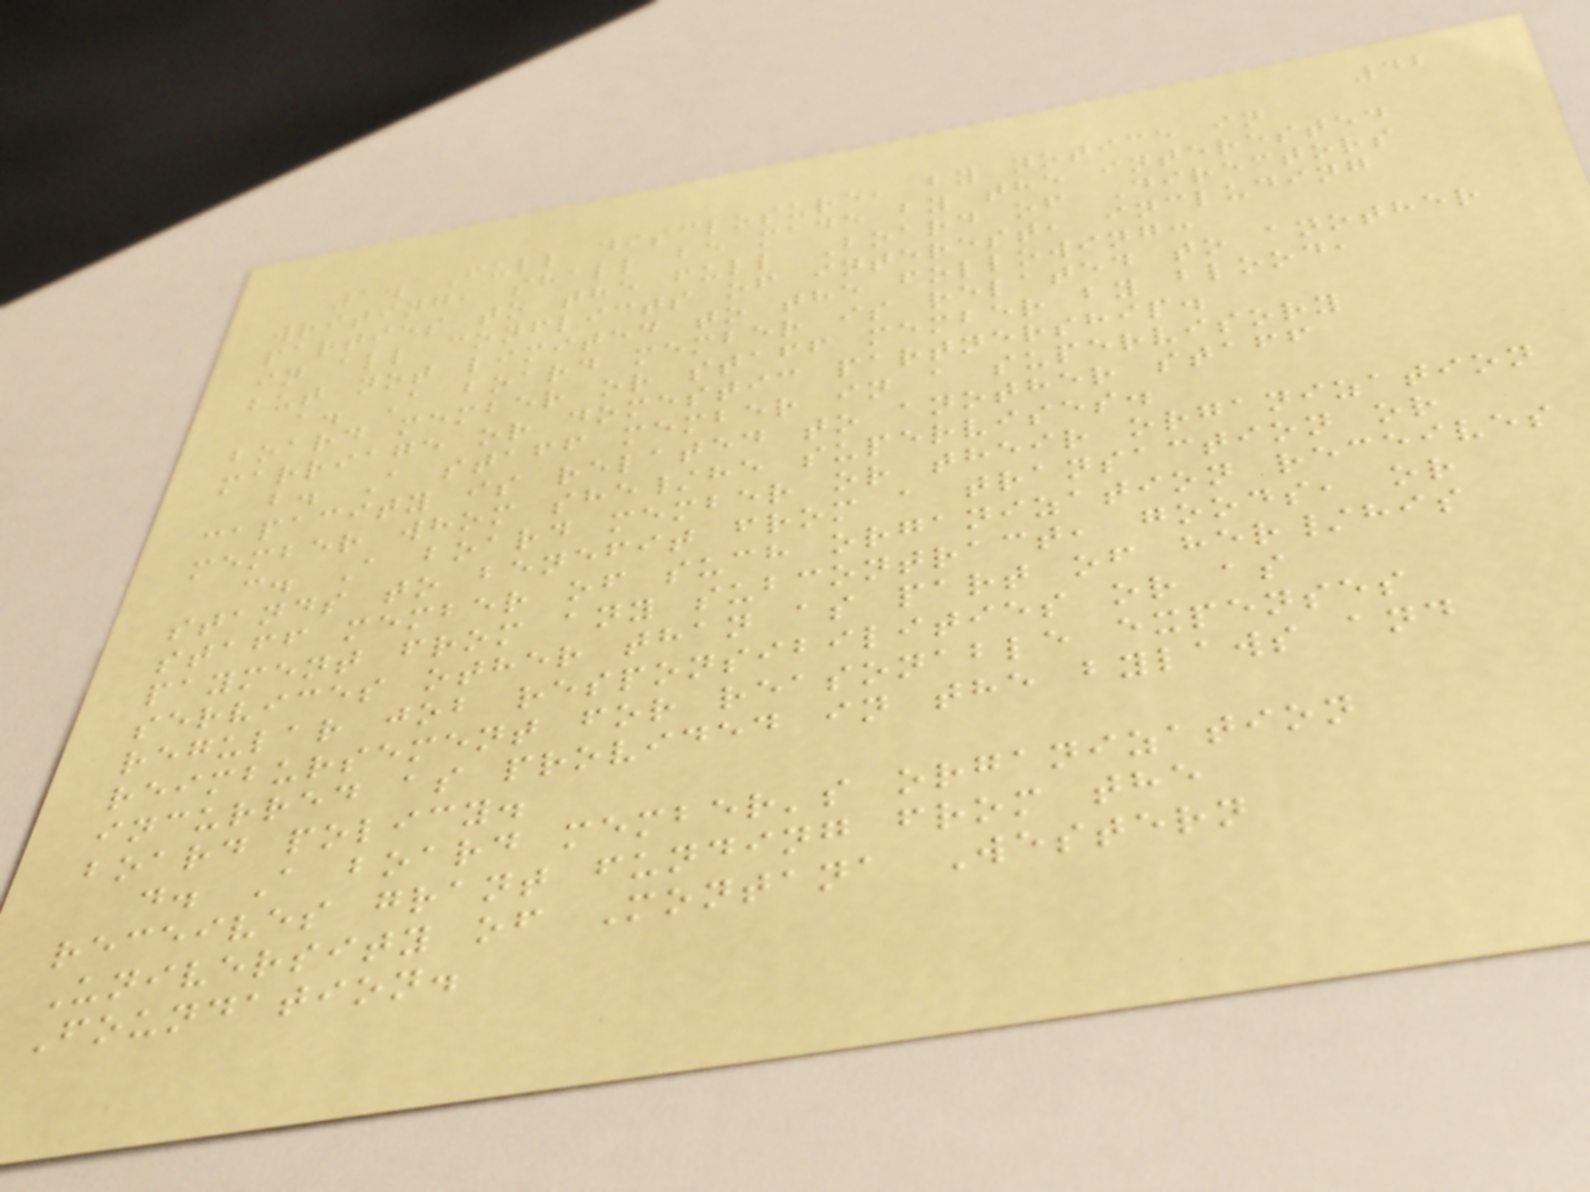42
1. Full disclosure, by notice in
writing, shall be made by the interested
parties to the full Board of Directors
in all conflicts of interest, including
but not limited to the following:
a. A board member is related to another
board member or staff member by blood,
marriage or domestic partnership.
b. A staff member in a supervisory
capacity is related to another staff
member whom she/he supervises.
c. A board member or their organization
stands to benefit from a transaction or
staff member of such organization receives
payment from any subcontract, goods, or
services other than as part of her/his
regular job responsibilities or as
reimbursement for reasonable expenses
incurred as provided in the bylaws and
board policy.
d. A board member's organization
receives grant funding from the
University of Montana Western
Foundation.
